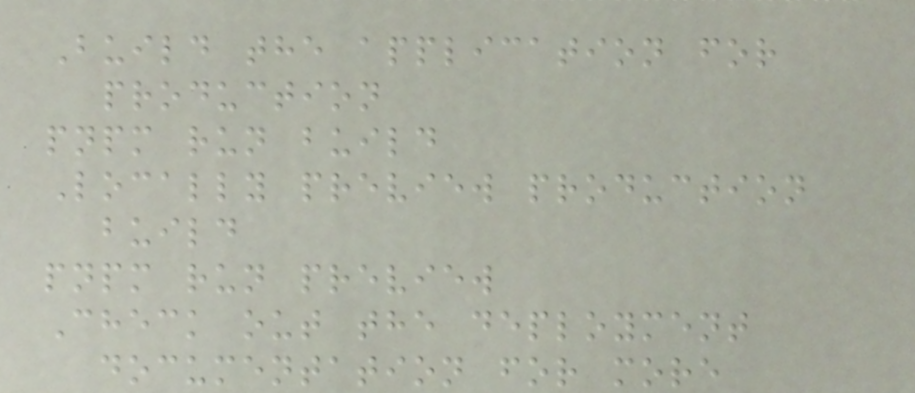Build the application for
production
pnpm run build
Locally preview production
build
pnpm run preview
Check out the deployment
documentation for more
